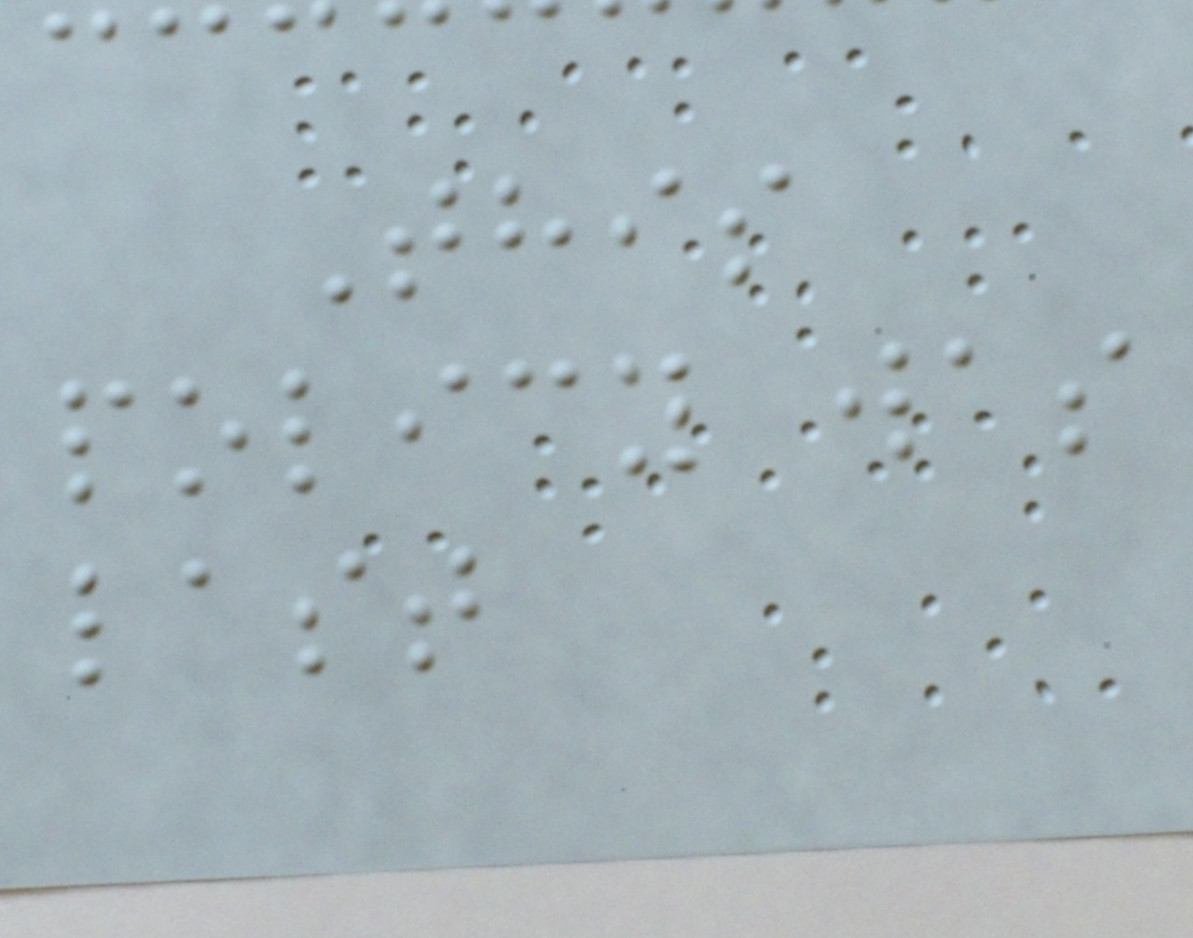This
policy was
last
